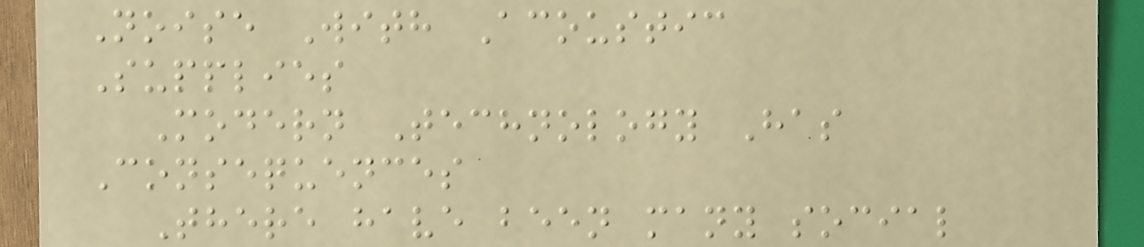Noise With Acoustic
Supplies
Modern Technology Has
Consequences
There have been many social
